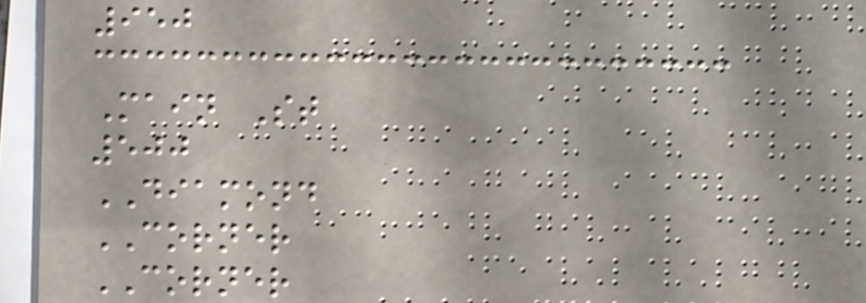950
Main St
500
DIAMOND
CORNER
CORNER
